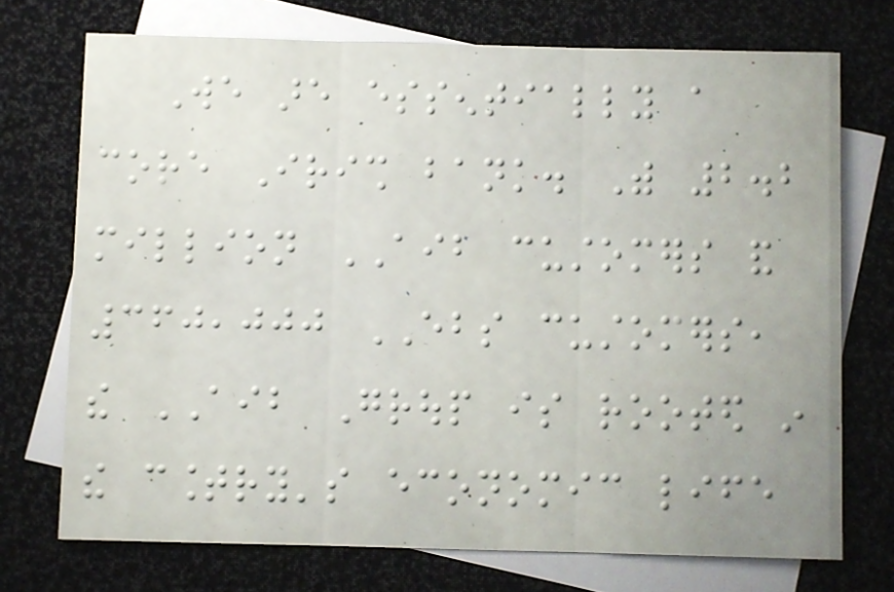We are essentially a
core Irish bank. With 2.2
million AIB customers and
360,000 EBS customers,
the AIB Group is rooted in
the country's economic life
